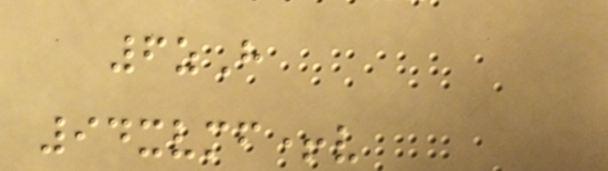6zH
94xvmf+v
